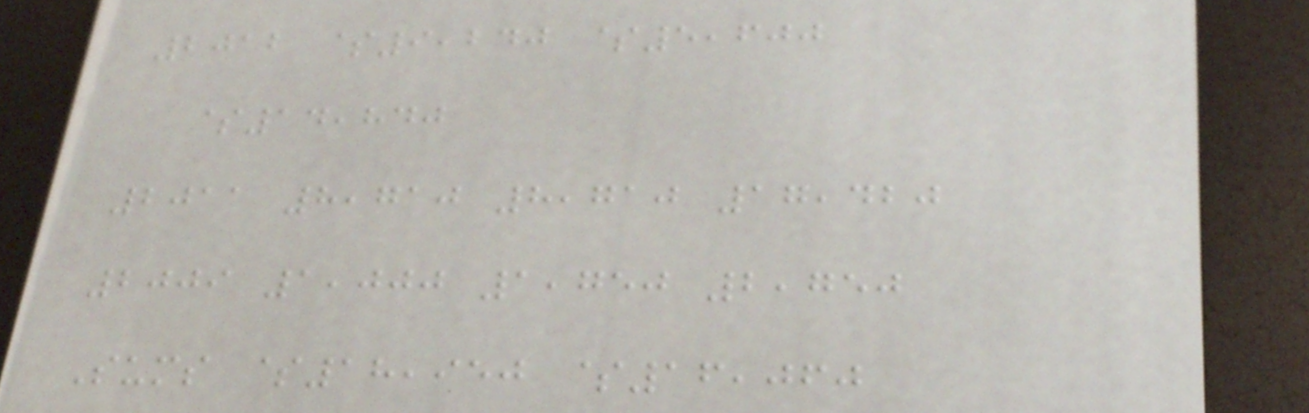2012 $9,240 $5,600
$14,840
2011 8,710 8,710 17,420
2009 1,000 1,750 2,750
Sums $18,950 $16,060
